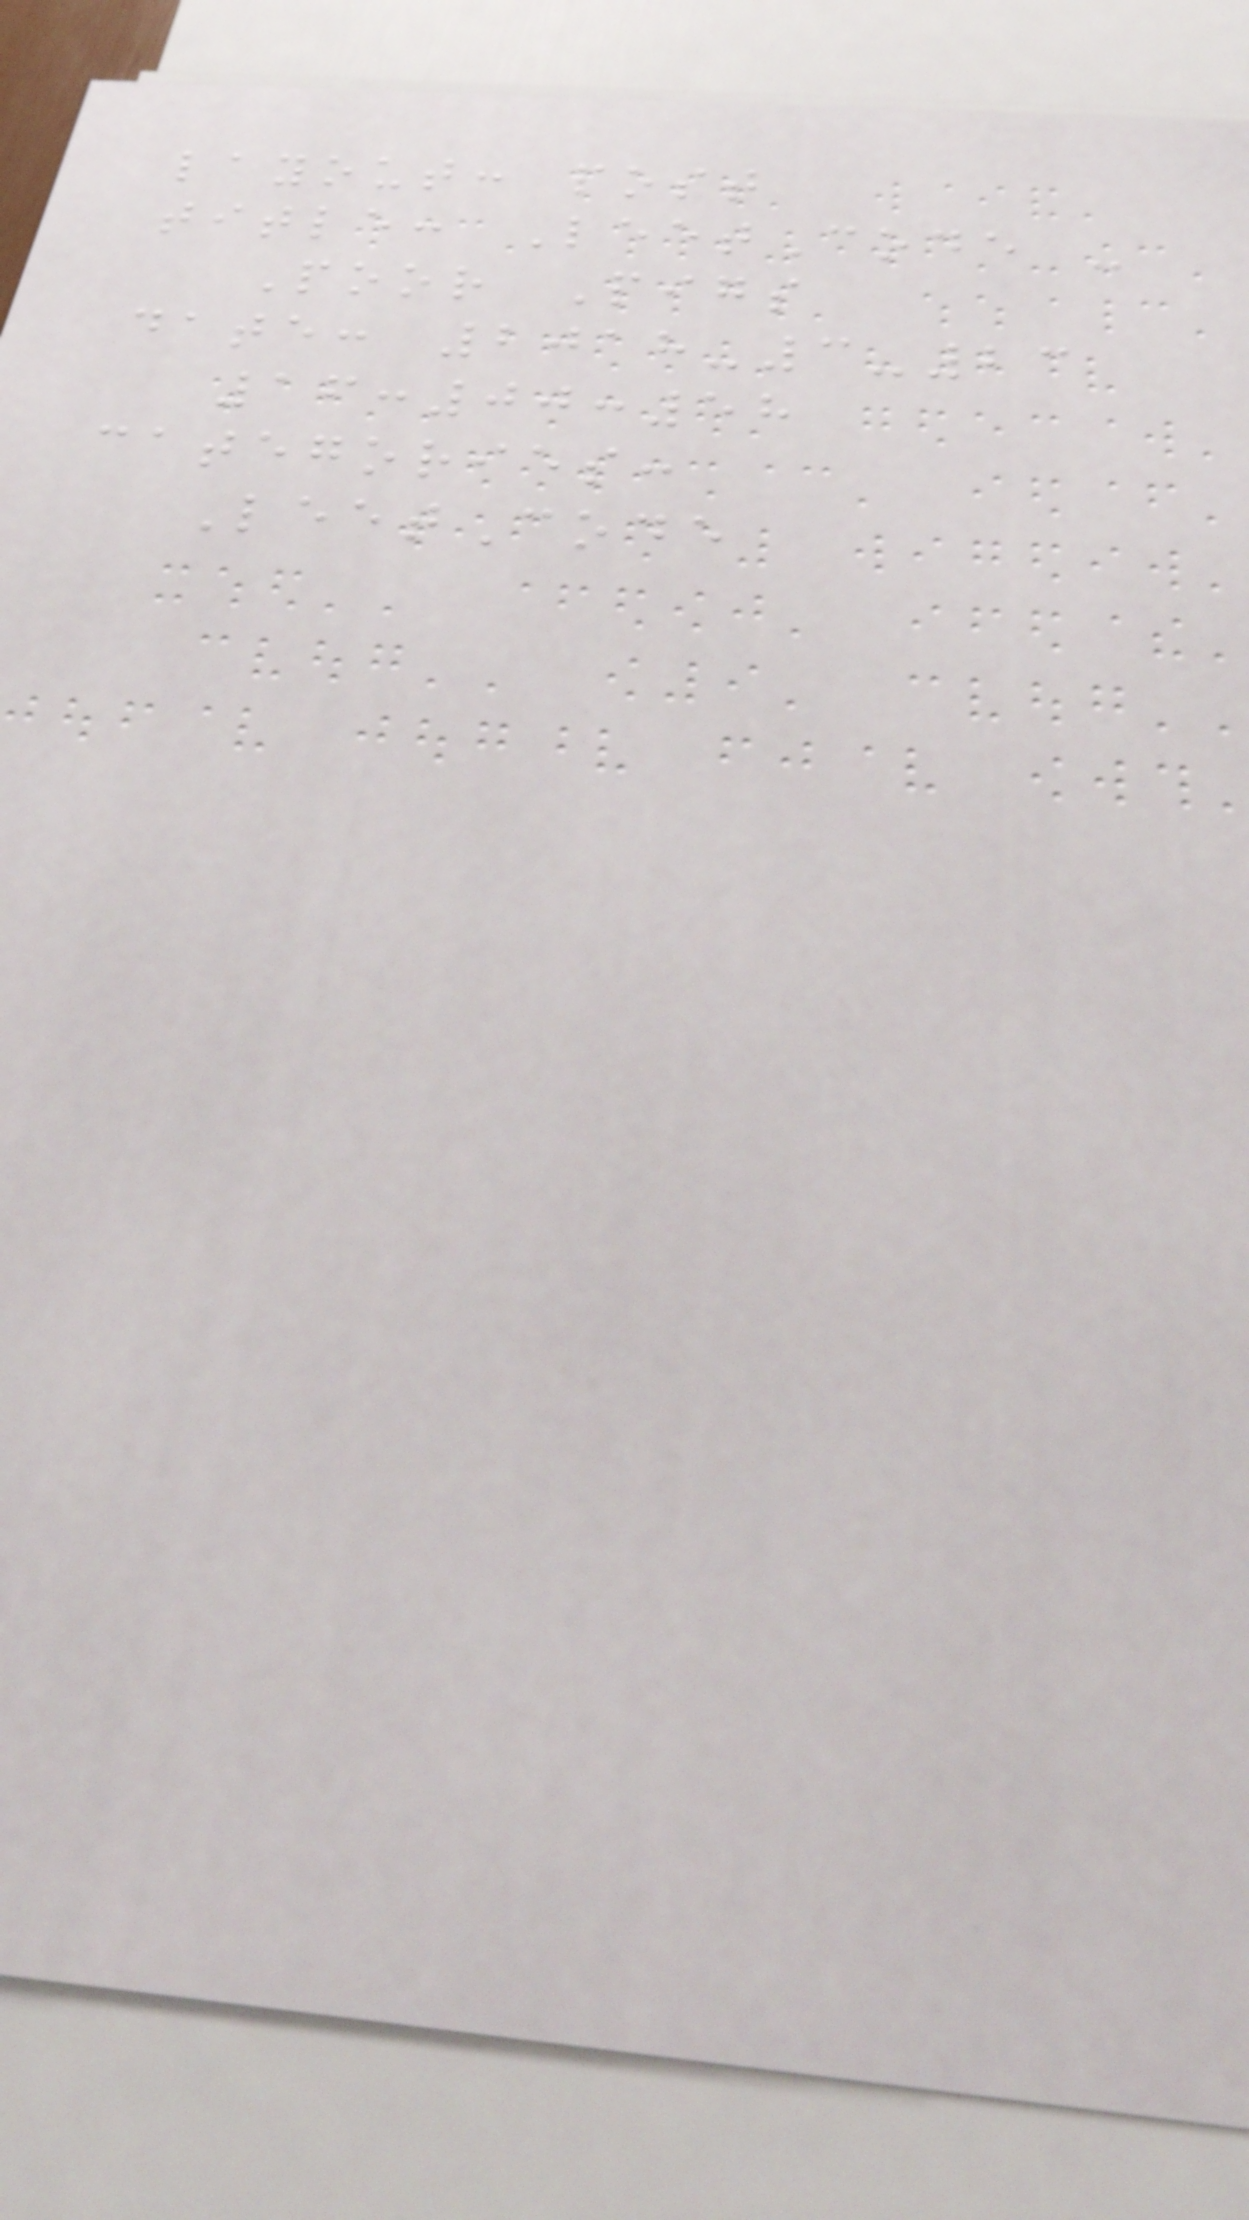layout: post
title: LeetCode -
Poor Pigs
date: 2018-3-23
16:00:58
categories:
LeetCode
